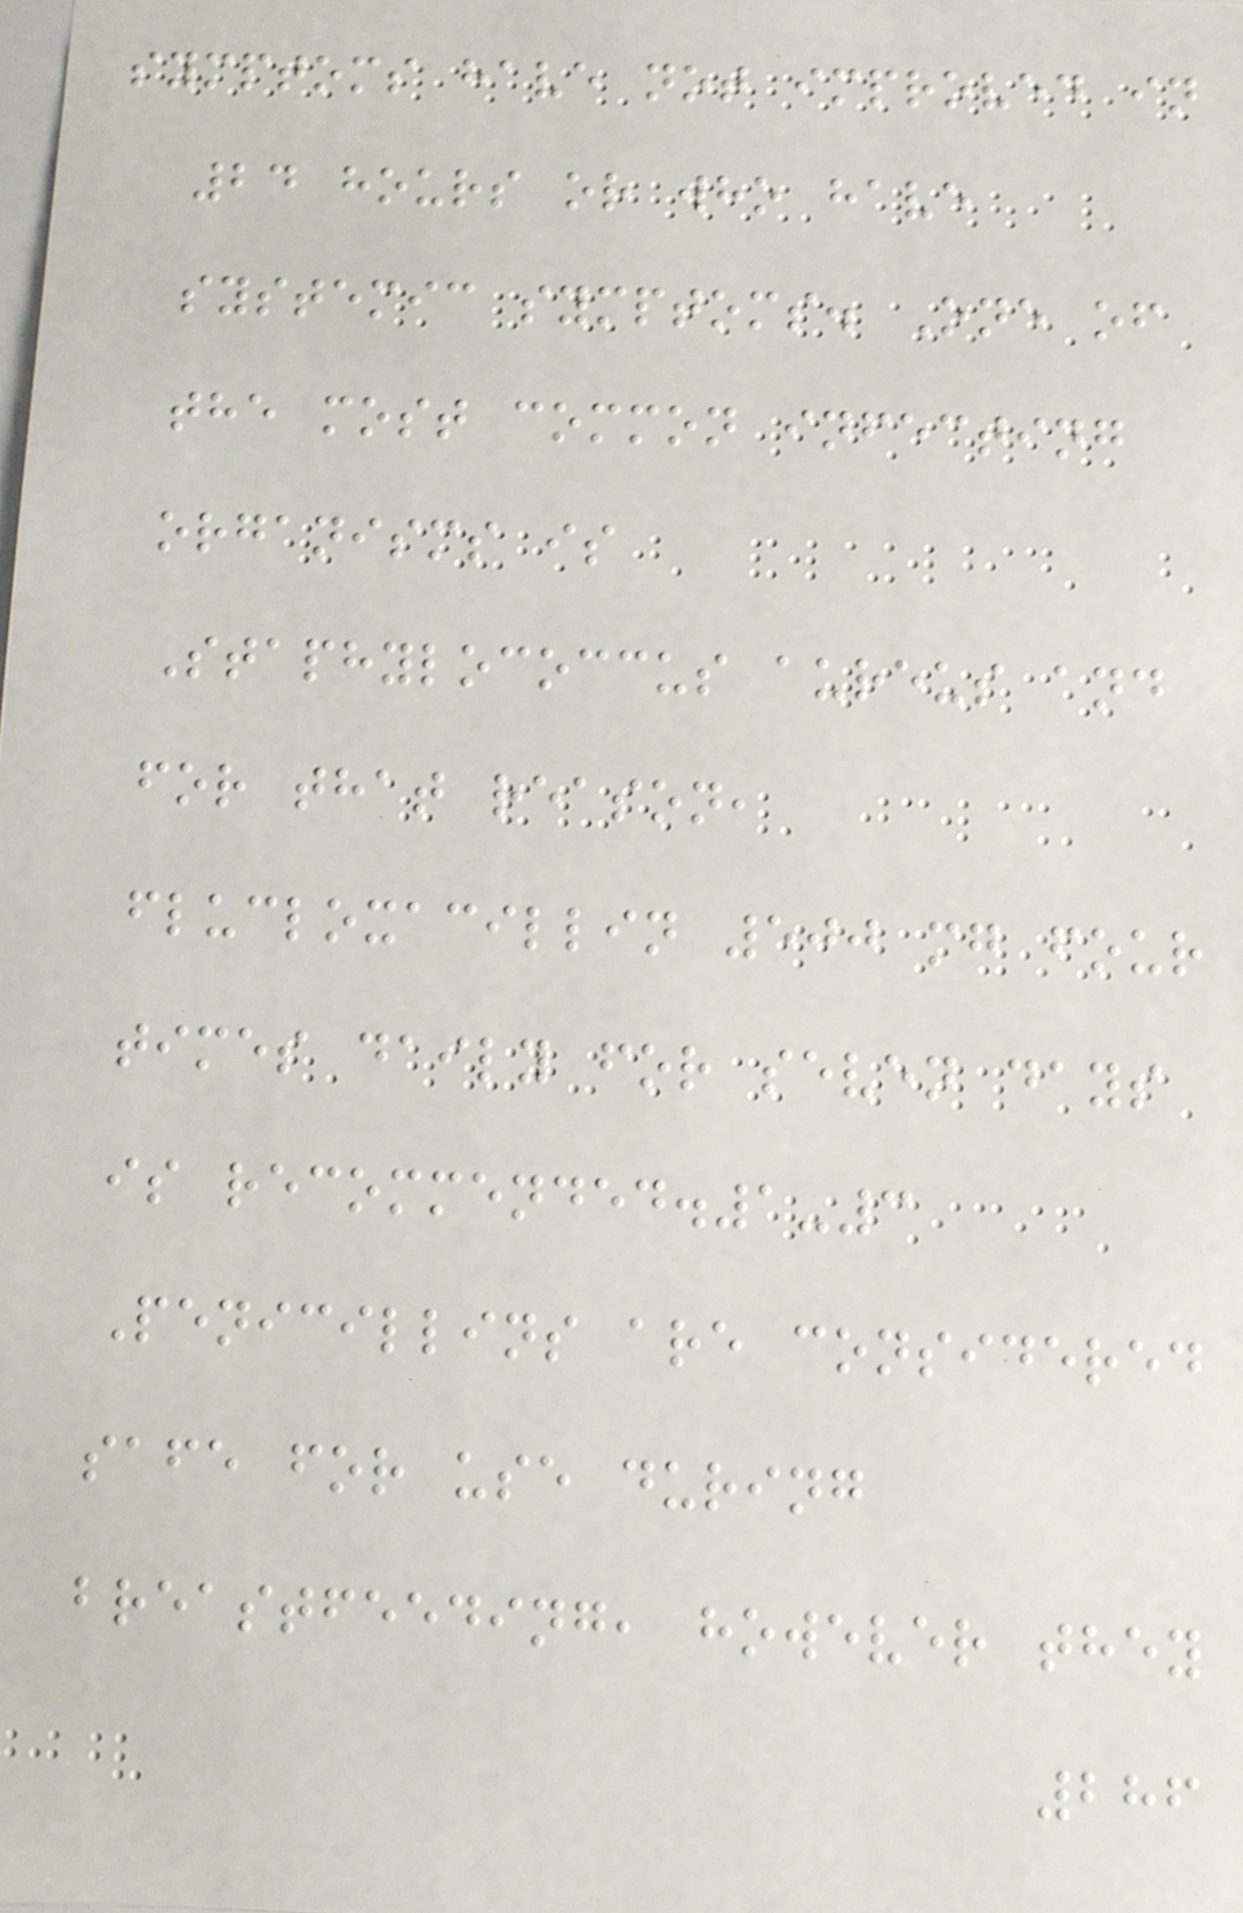symptoms have not improved in
24 hours or who have
systemic symptoms. One of
the most common infecting
organisms is
Staphylococcus aureus and
for that reason,
flucloxacillin 500 mg four
times daily for seven days
is recommended.1-3
Penicillins are considered
safe for use during
breastfeeding, however they
286
